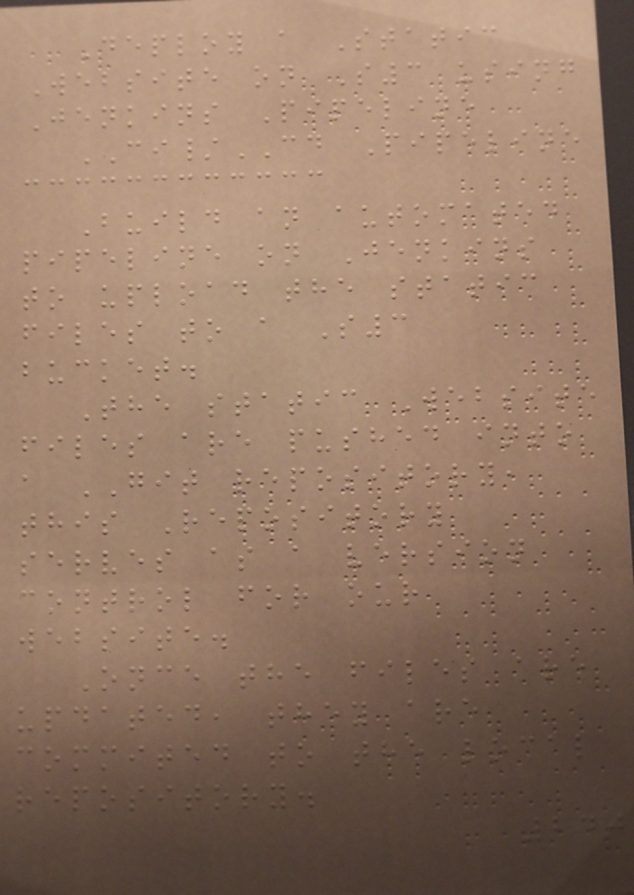Deploy a Static
Website on S3 using
Jenkins Pipeline
CI/CD Pipeline
Build an automated
pipeline on Jenkins
to upload the static
files to a S3
bucket.
The static Website
files are pushed into
a GIT repository,
this Repository
serves as a version
control for our
website.
Once the files are
updated, they are
commited to the local
repository.
240
